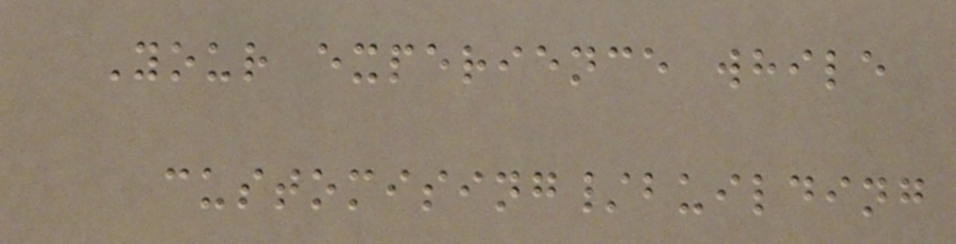Your experience while
customising/building
